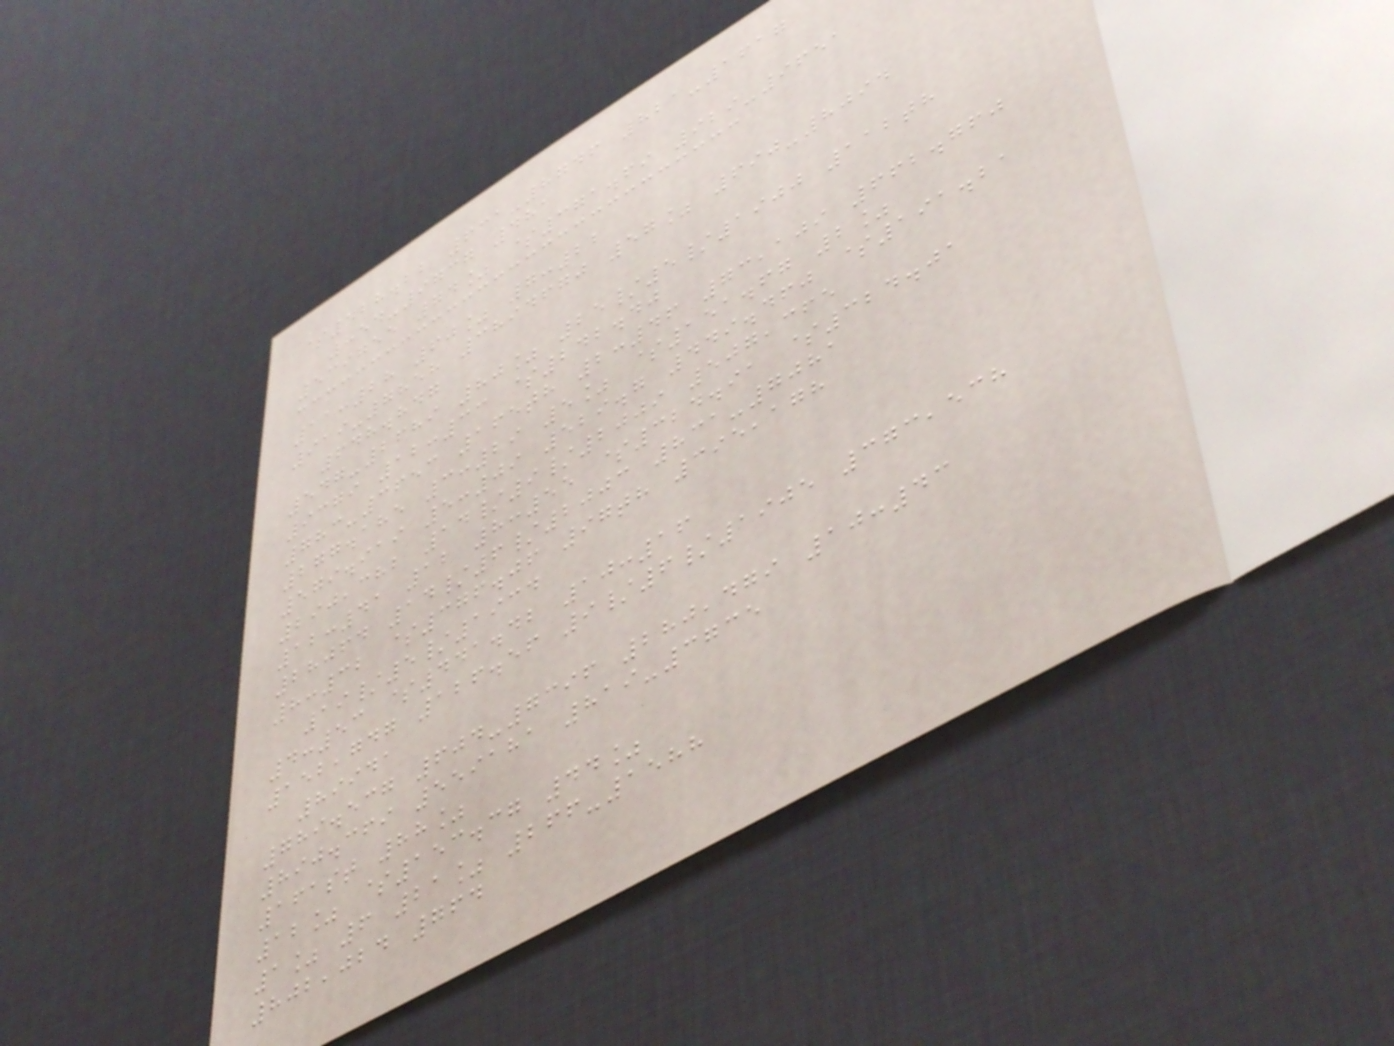$428.22 631-8746 821-1617
854-9737 481
539755 74% $371.69 929-9651
11:28 60% 7:22
919-7858 3894670 57% 690-8094
648.847
547-2689 80% 25/5/1900 112th
9379 12:33 $242.40
783-3653 165th 2:46 73,109 662.760
277.185 3:29 5% $151.67 2%
579.919 5:09 529.7 449.460 $191.21
290,382 14/9/2009 507,365
12:41 12 8:55 $324.91 $324.01
28064 14/6/2003 831-7081
8:32 $376.06 97th 395,178
19/5/1934
4:53 $441.42 10:16
152,747 126.56 9/6/1905 373,538
89941
789.537 604-7396 280,479 10:43
890.369 559181 819-3735
161st 88%
12% $153.37 44%
1% 6 21% 266-1588
802,024 764
